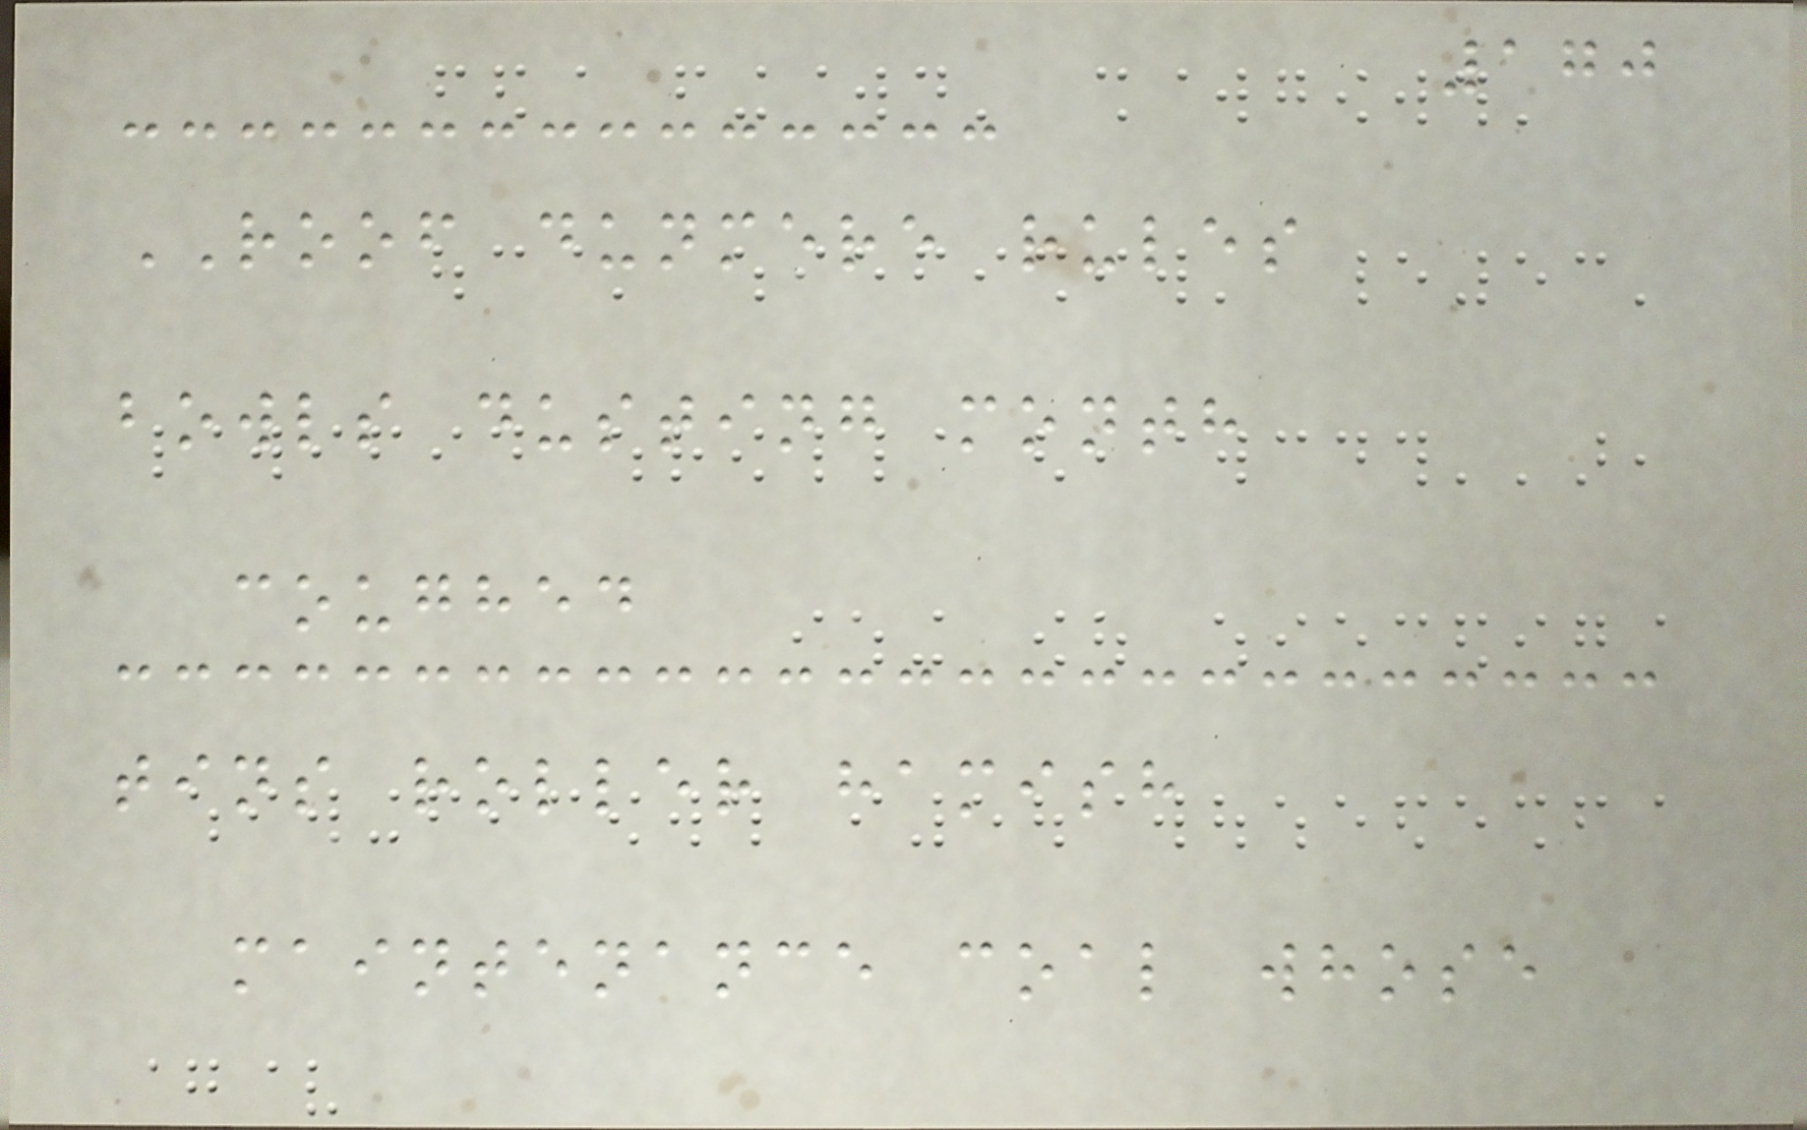170
ROOF dunmere rules
bowls dusting month
coughed
tins roller hamish
maintenance coal whose
